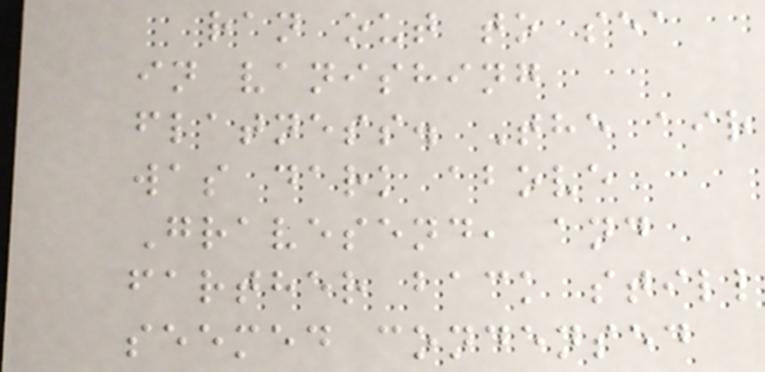ran out to sea
in vanishing
flatness. The air
was dark above
Gravesend, and
farther back still
seemed condensed
